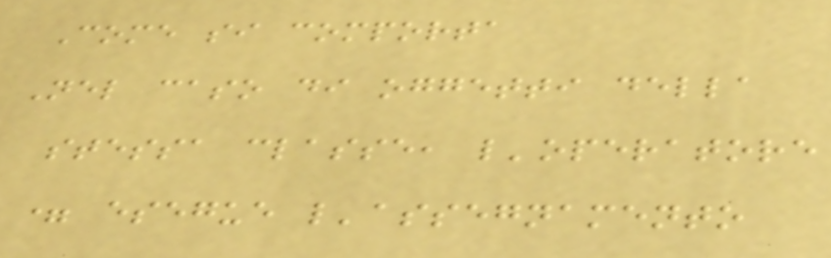Come si comporta
Nel caso di oggetti della
stessa classe, l'operatore
= esegue l'assegnamento
